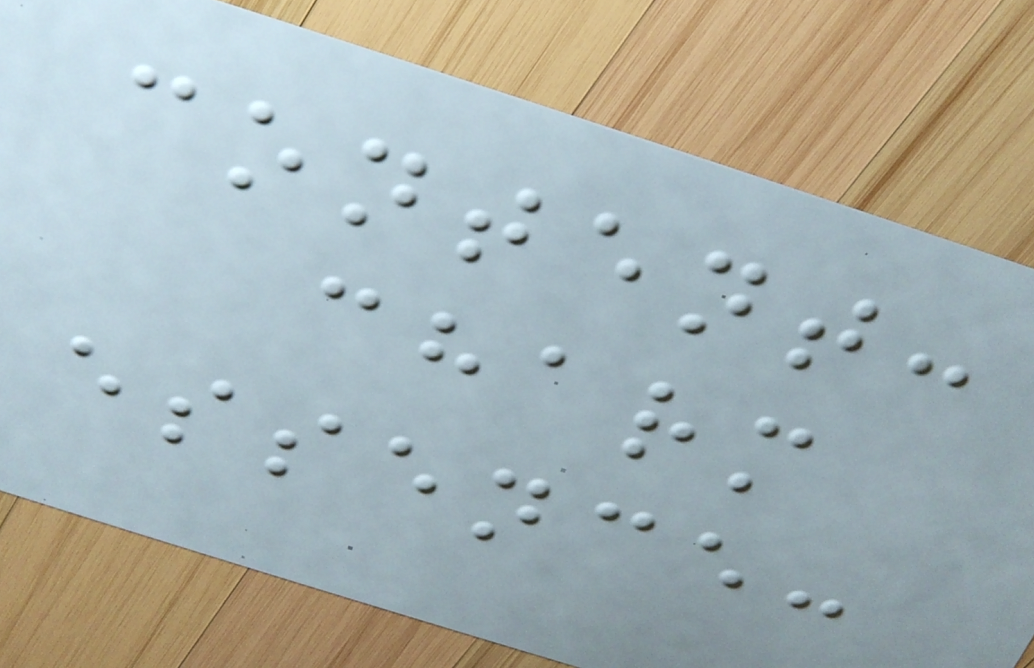content:
charm
essence:
